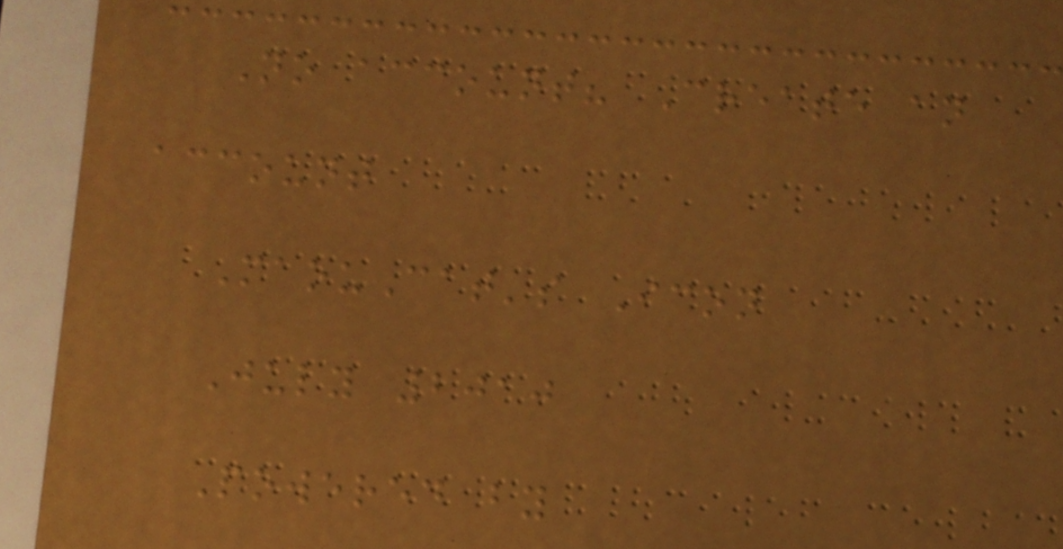No account? Create an
account
MaouCat's Icon
July 2010
Powered by
